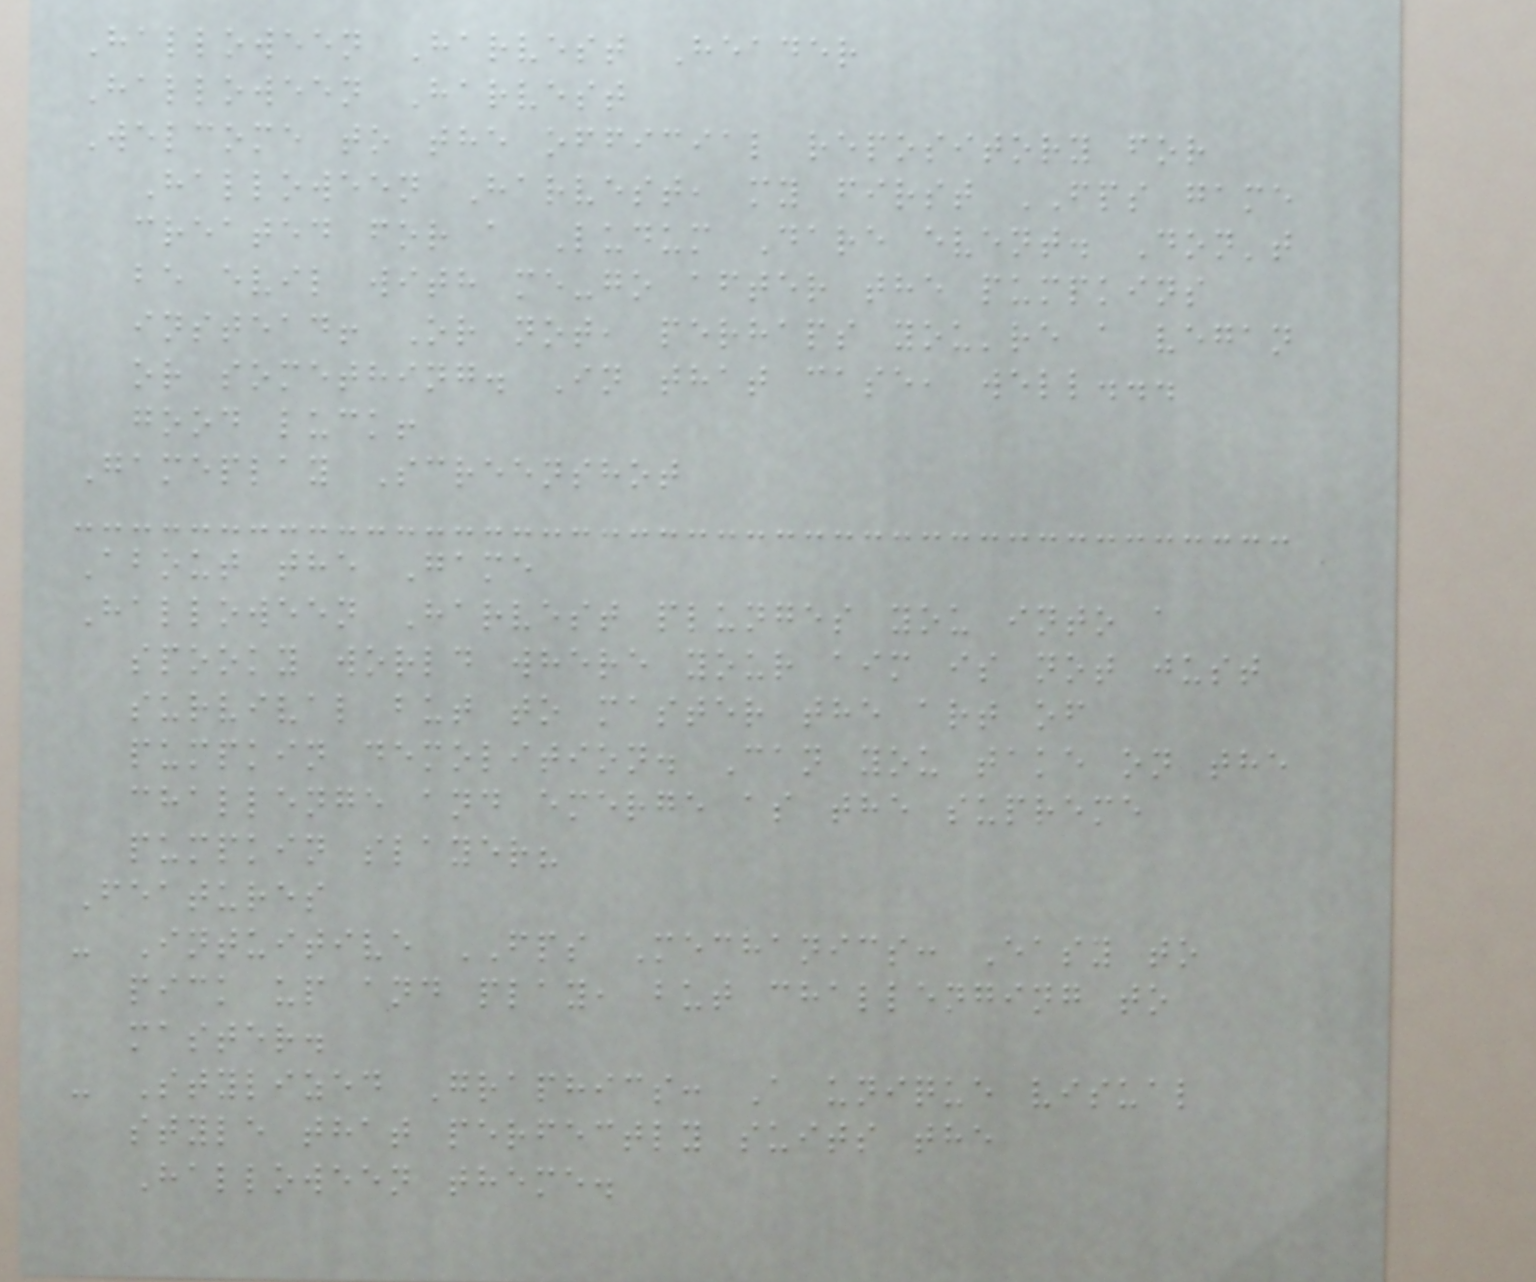Halloween Harvest Header
Halloween Harvest
Welcome to the official repository for
Halloween Harvest, my first FPS game
created for a Ludum Dare event. Don't
be evil with me-go after the pumpkins
instead! Or not, perhaps you're a vegan
or something. In that case, well...
good luck!
Gameplay Screenshot
About the Game
Halloween Harvest plunges you into a
spooky world where your aim is not just
survival but to master the art of
pumpkin demolition. Can you take on the
challenge and emerge as the supreme
pumpkin slayer?
Features
- Intuitive FPS Mechanics: Easy to
pick up and play, but challenging to
master.
- Stylized Graphics: A unique visual
style that perfectly suits the
Halloween theme.
